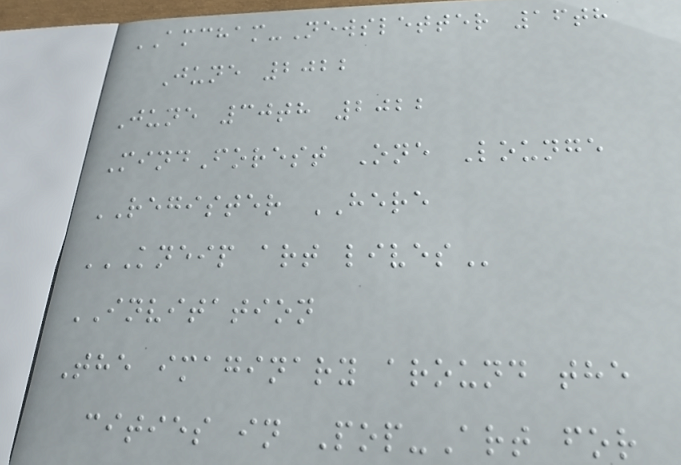AMCHAM-Newsletter 16th
June 2022
June 30th 2022
MindForest One Lounge
REGISTER HERE
KNEIP ART LIVES
INVITATION
The imaginary around the
cities in Pop-Art for
